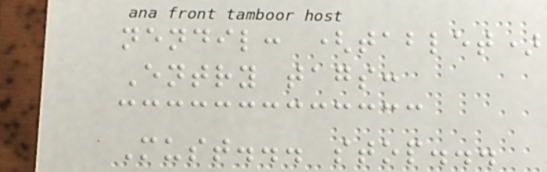nendil: (tablet)
Entry tags:
Must... stop...
